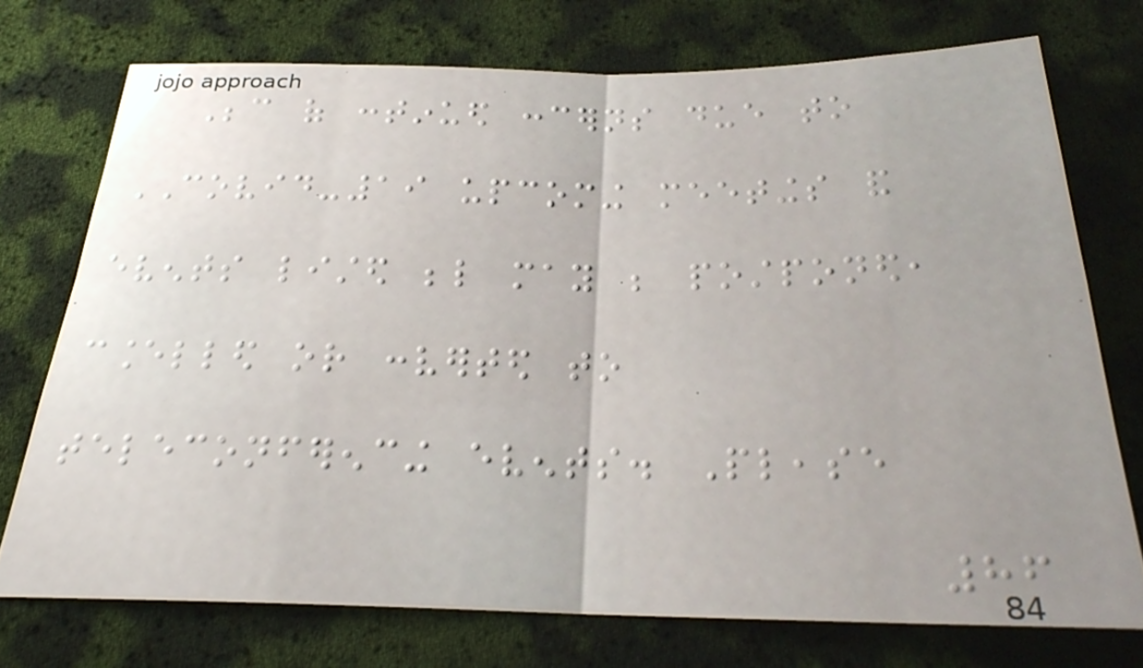Because of continued concerns due to
COVID-19 upcoming meetings and
events listed below may be postponed,
cancelled or converted to
teleconferencing events. Please
86
